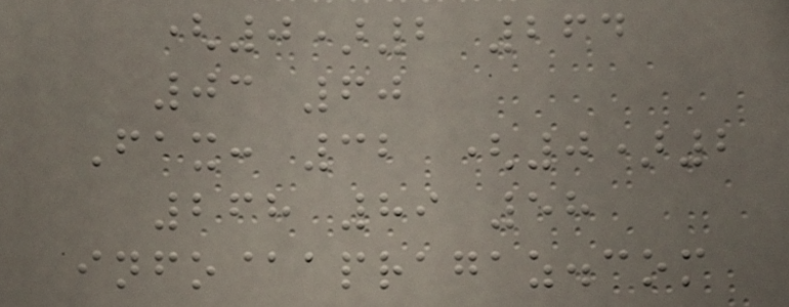(0)2 264
03 60
Fax: 32 (0)2
268 89 58
info@apragaz.com
